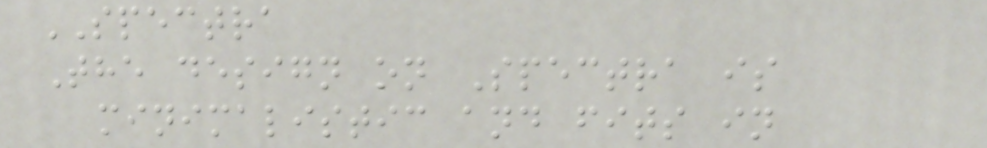SPECTRA
The design on Spectra is
minimalistic and fits in
